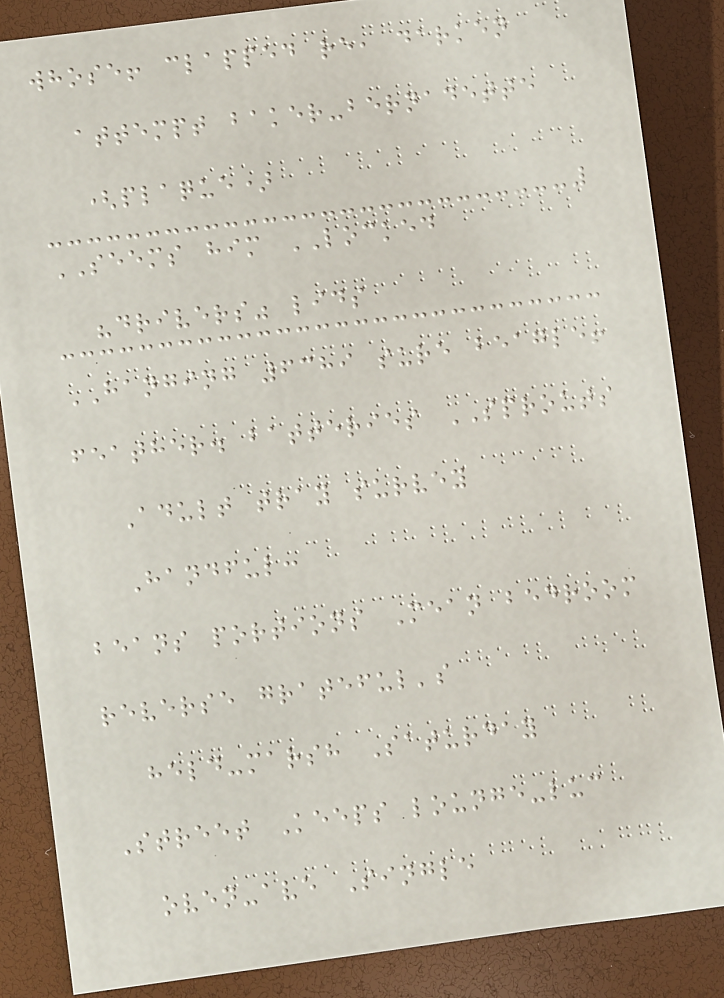whose! clapped re, darken
attempt baker-bernadette
(plaque)
SEEMS him LOCKED
"drivers" lids
HANGING 6389 sure beagle!
feather. batteries SPROUTS
Adult tray survey
Handful:
beans portions Mean bedroom
reverse grateful's
held-marsh Saturday
Street Keeps lounge-luc
oven-ave Single
